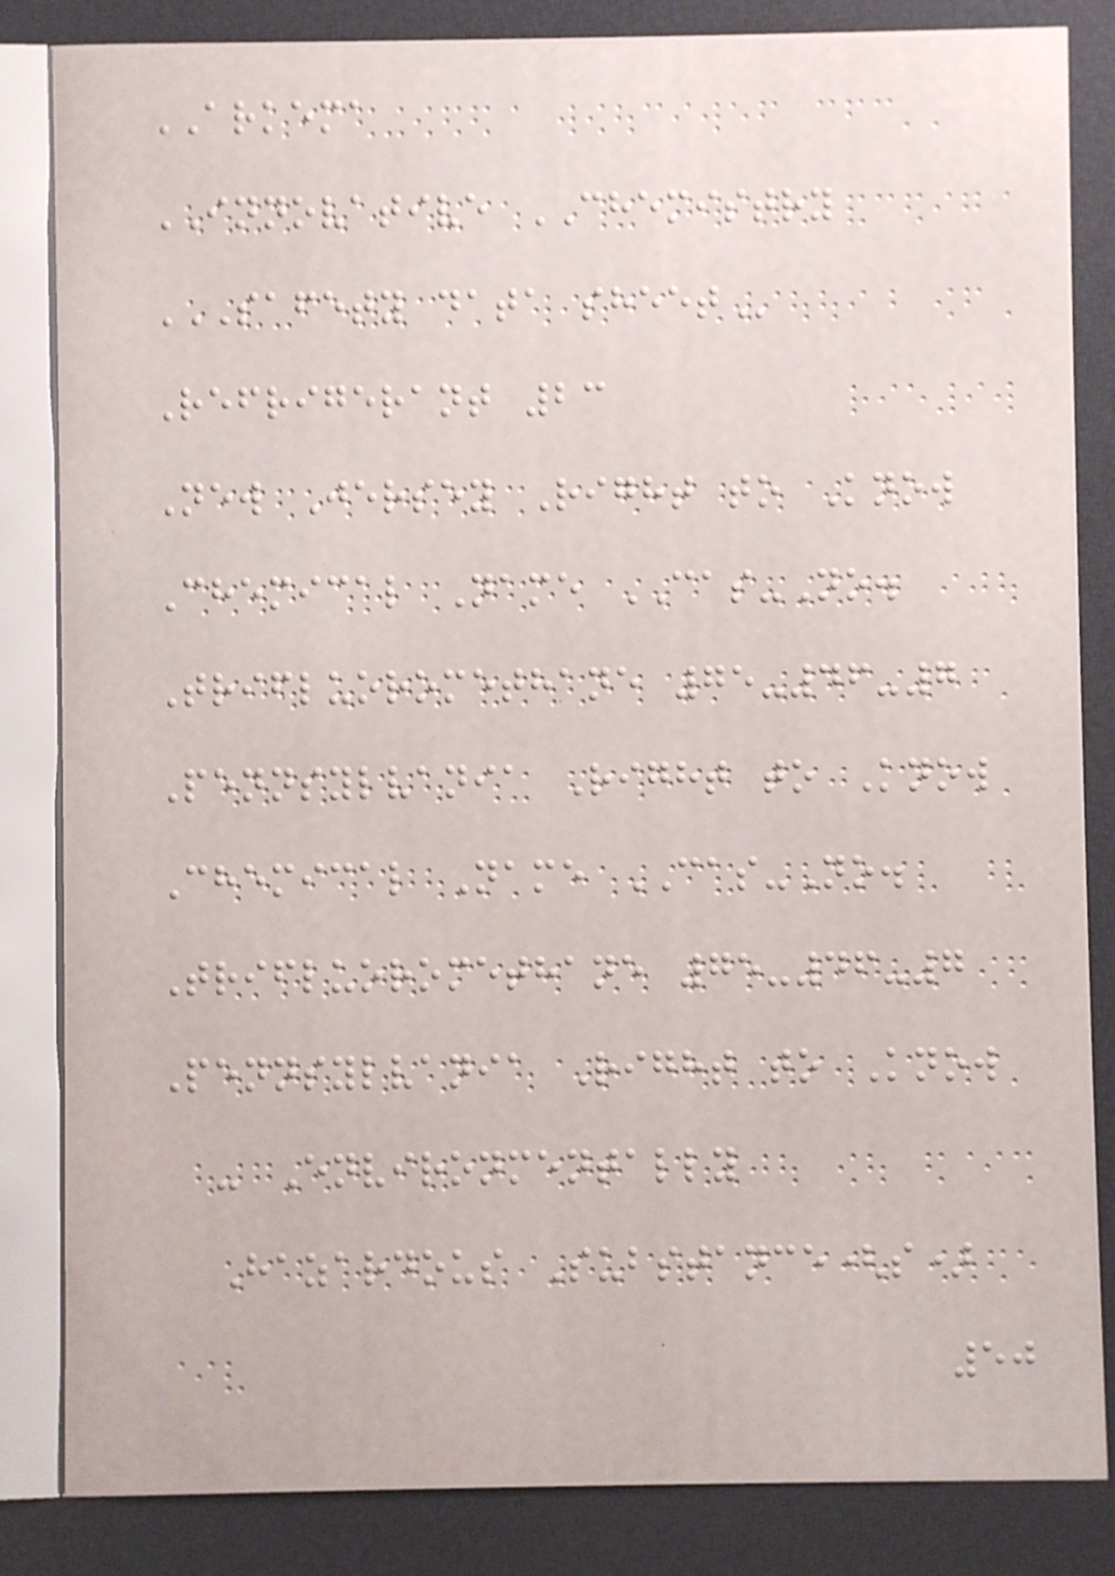ARKEMA
INNOVATIVE CHEMISTRY
SAFETY DATA SHEET
Refrigerant 23
New Jersey Right to Know
Chemical Name CAS-No.
Trifluoromethane 75-46-7
Pennsylvania Right to Know
Chemical Name CAS-No.
Trifluoromethane 75-46-7
Pennsylvania Right to Know
- Environmentally
Hazardous Substance(s)
50
